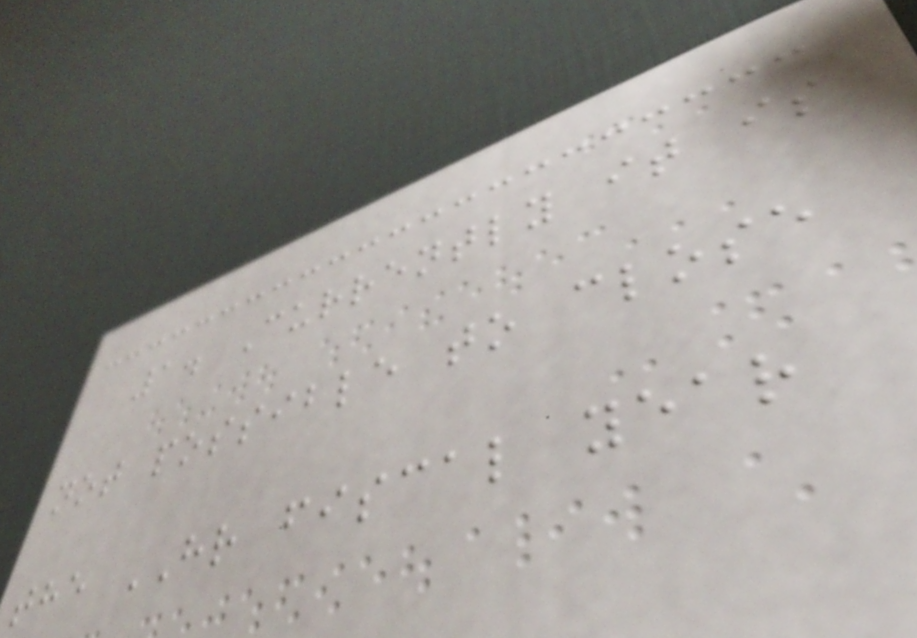1. Currently it is
not possible to close
the HR fiscal year
